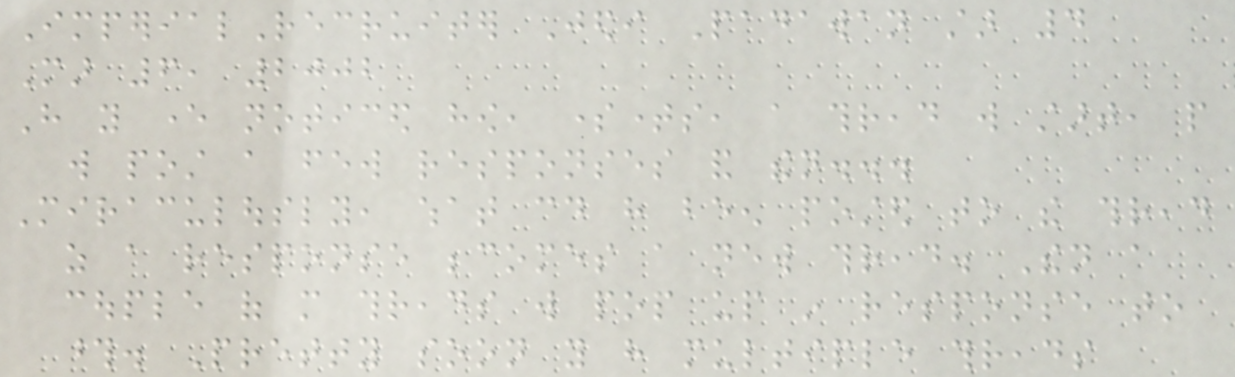ImperialRecruiter Jedi Padawan star 4
Mar 6, 2002
Have you ever noticed how, sometimes, a thread will start, people
will post a few responses and then...
Miraculously, what could have been posted to the thread
as a response becomes a new thread. Then a
couple of more threads will pop up in response to
those. Pretty soon you have multiple threads
